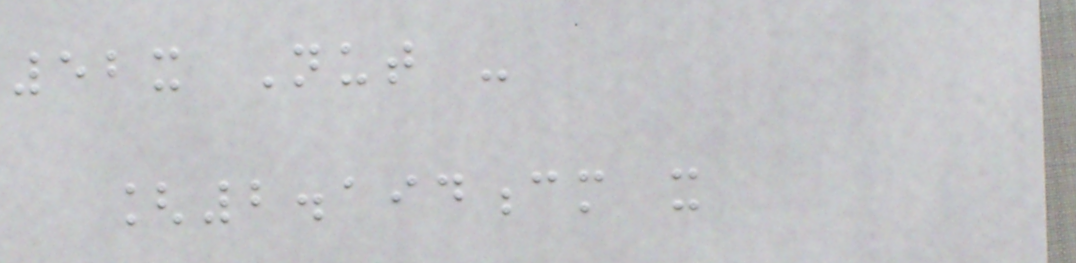52x Nut -
[2.194cm x
